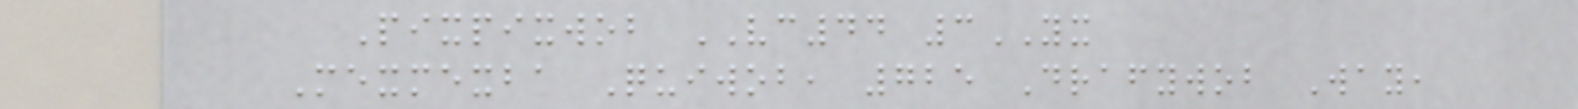Pixpixwob VC44 3YX
Mexmexba Quiwob, 725 Drafywob Way,
